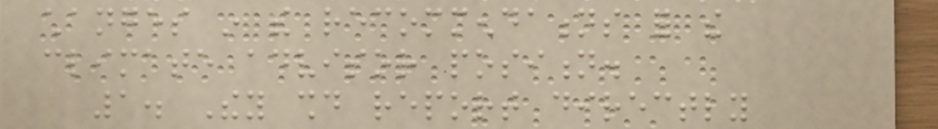changes in the recommendations for the
climate advisor position.
1. They should report directly
